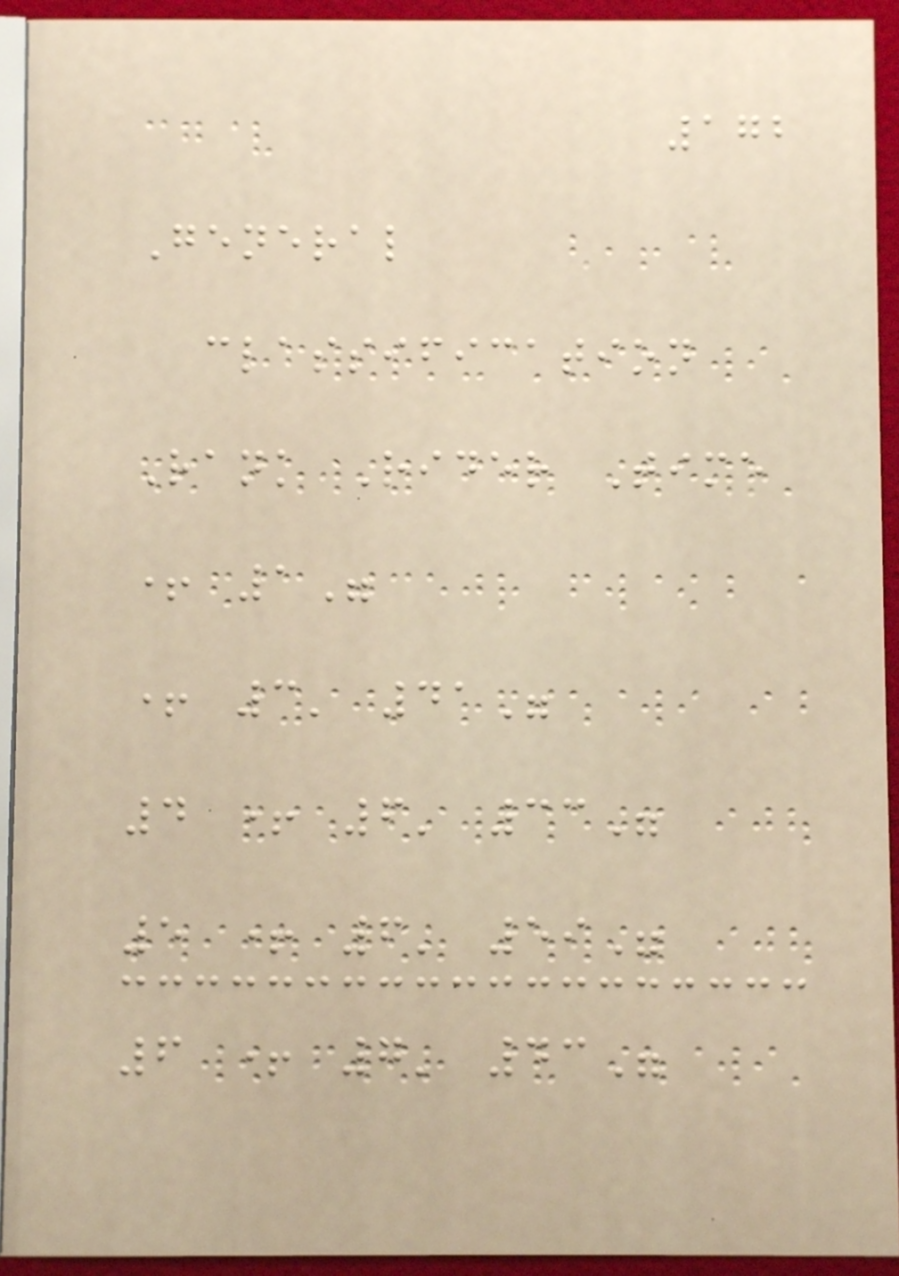172
General
classification
Rank Rider Time
+ 1"
+ 3' 41"
4 + 6' 33"
5 + 6' 59"
6 + 7' 43"
